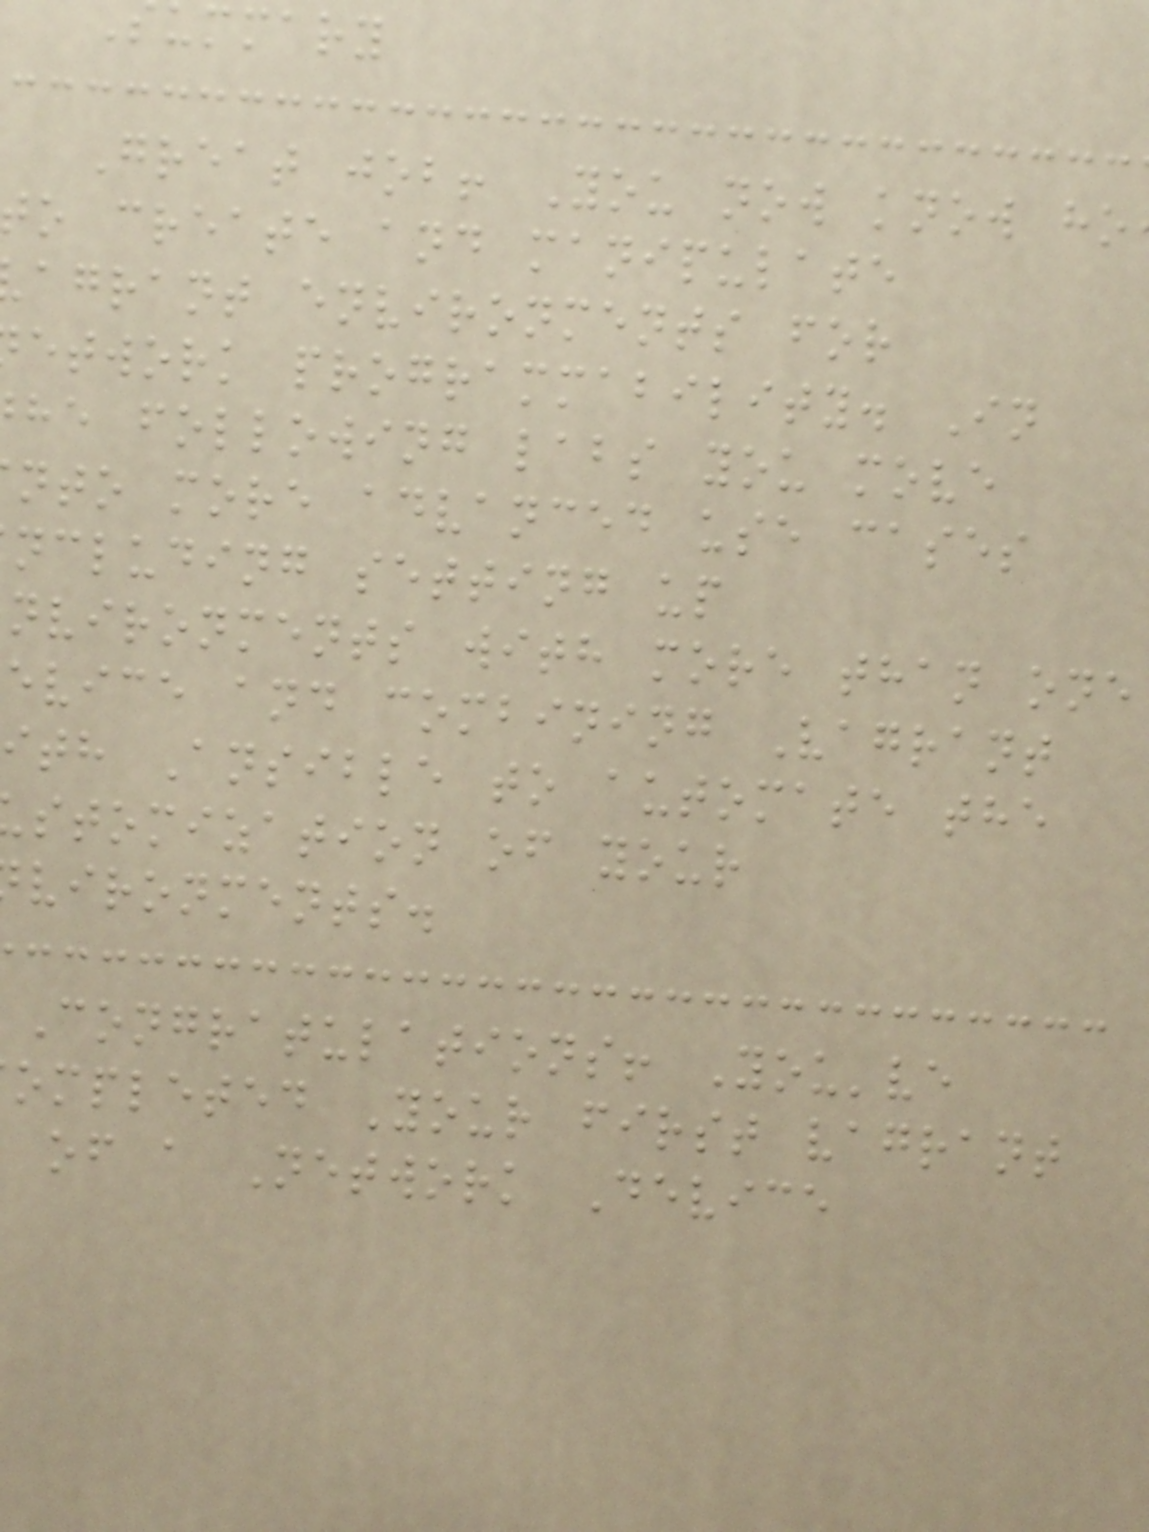ummary
Great job! You now know ho
to create and manipulate
agrant environments for
etwork programmability. In
he following labs you move
nto more advanced use cases
ncluding setting up
nvironments with more than one
evice and combining Vagrant
ith Ansible to automate the
stomization of your
vironments.
Congratulations! You've
ompleted Your first vagrant
of a Network Device
